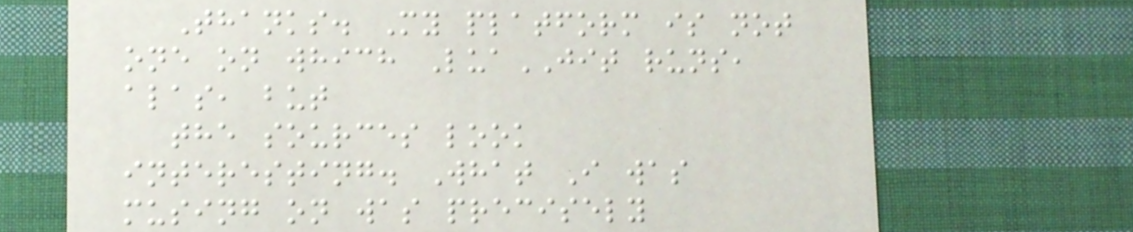Thanks. My platform is not
one on which LuaJIT runs,
alas, but
the sources look
interesting. What I was
musing on was precisely
